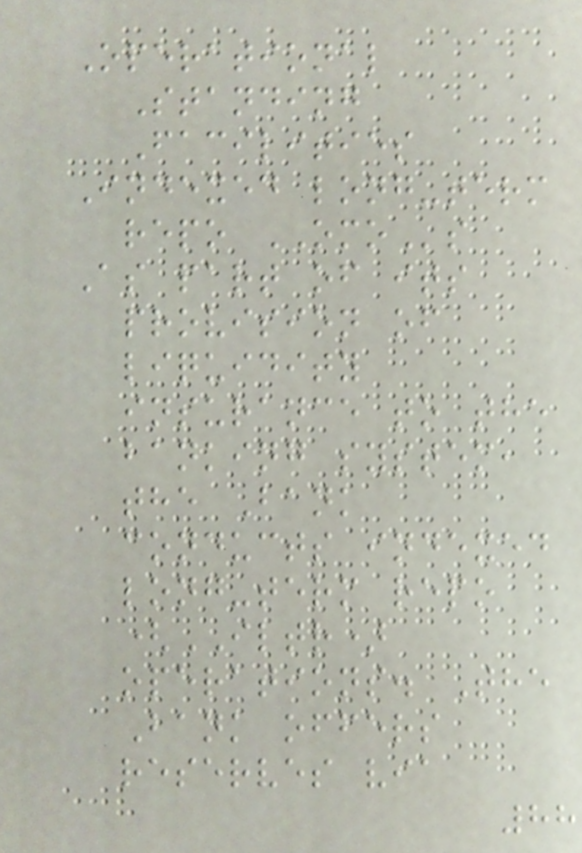Operational
Standing
Facilities
Indexed long-term
repo OMOs
As part of its
provision of
liquidity
insurance to the
banking system,
the Bank
conducts indexed
long-term repo
(ILTR)
operations. The
Bank offers
reserves via
88
